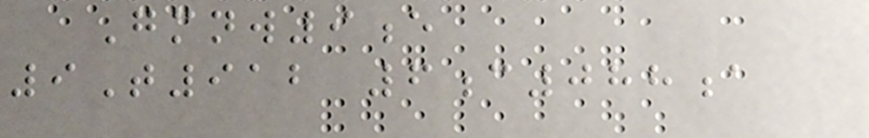Gmnw9e
9T912 6c088a
